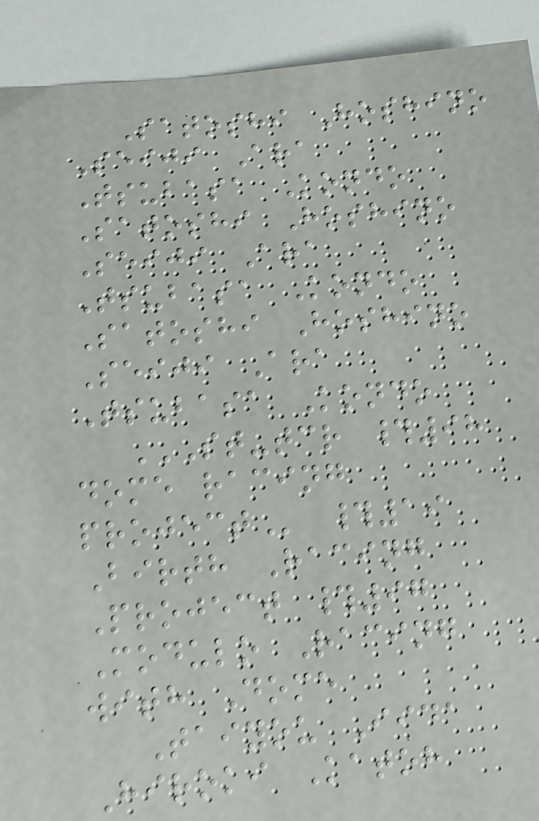Satoshi Hoshino
Seiji Ara
Tsubasa Kondo
Satoshi Hoshino
Seiji Ara
Tsubasa Kondo
Satoshi Hoshino
Seiji Ara
Tsubasa Kondo
ST-TCR #98
DOME RACING
PROJECT #19
Birth Racing
Project #97
Modulo Racing
with Dome
Taiyou Iida
Hiroki Katoh
